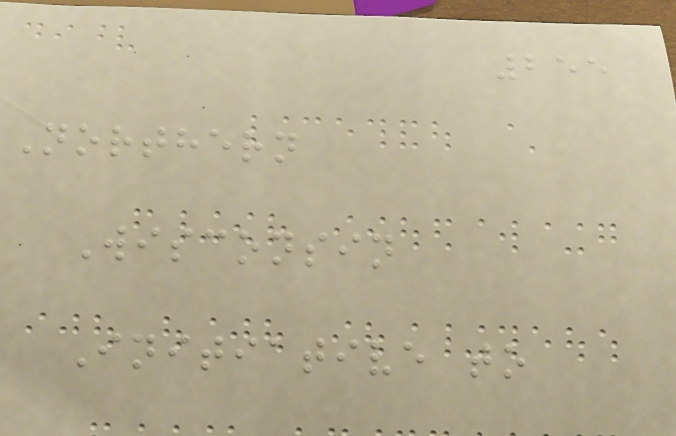255
Northern
Wisconsin
Initiative to
